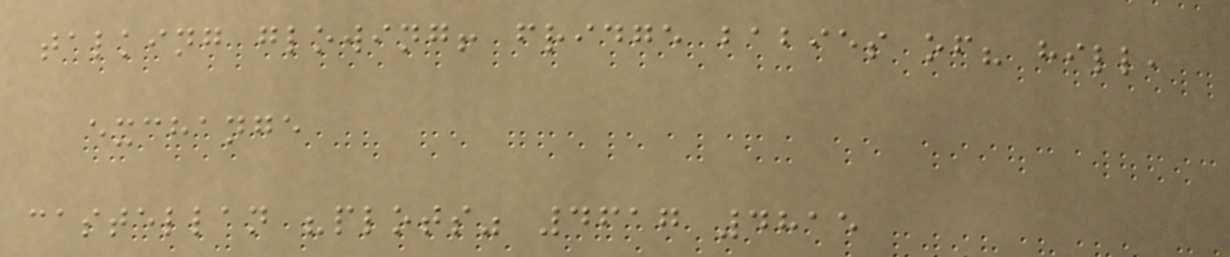talking glowing! fridge babies of? hill,
exchange
castellan "plots" 4617 4815
